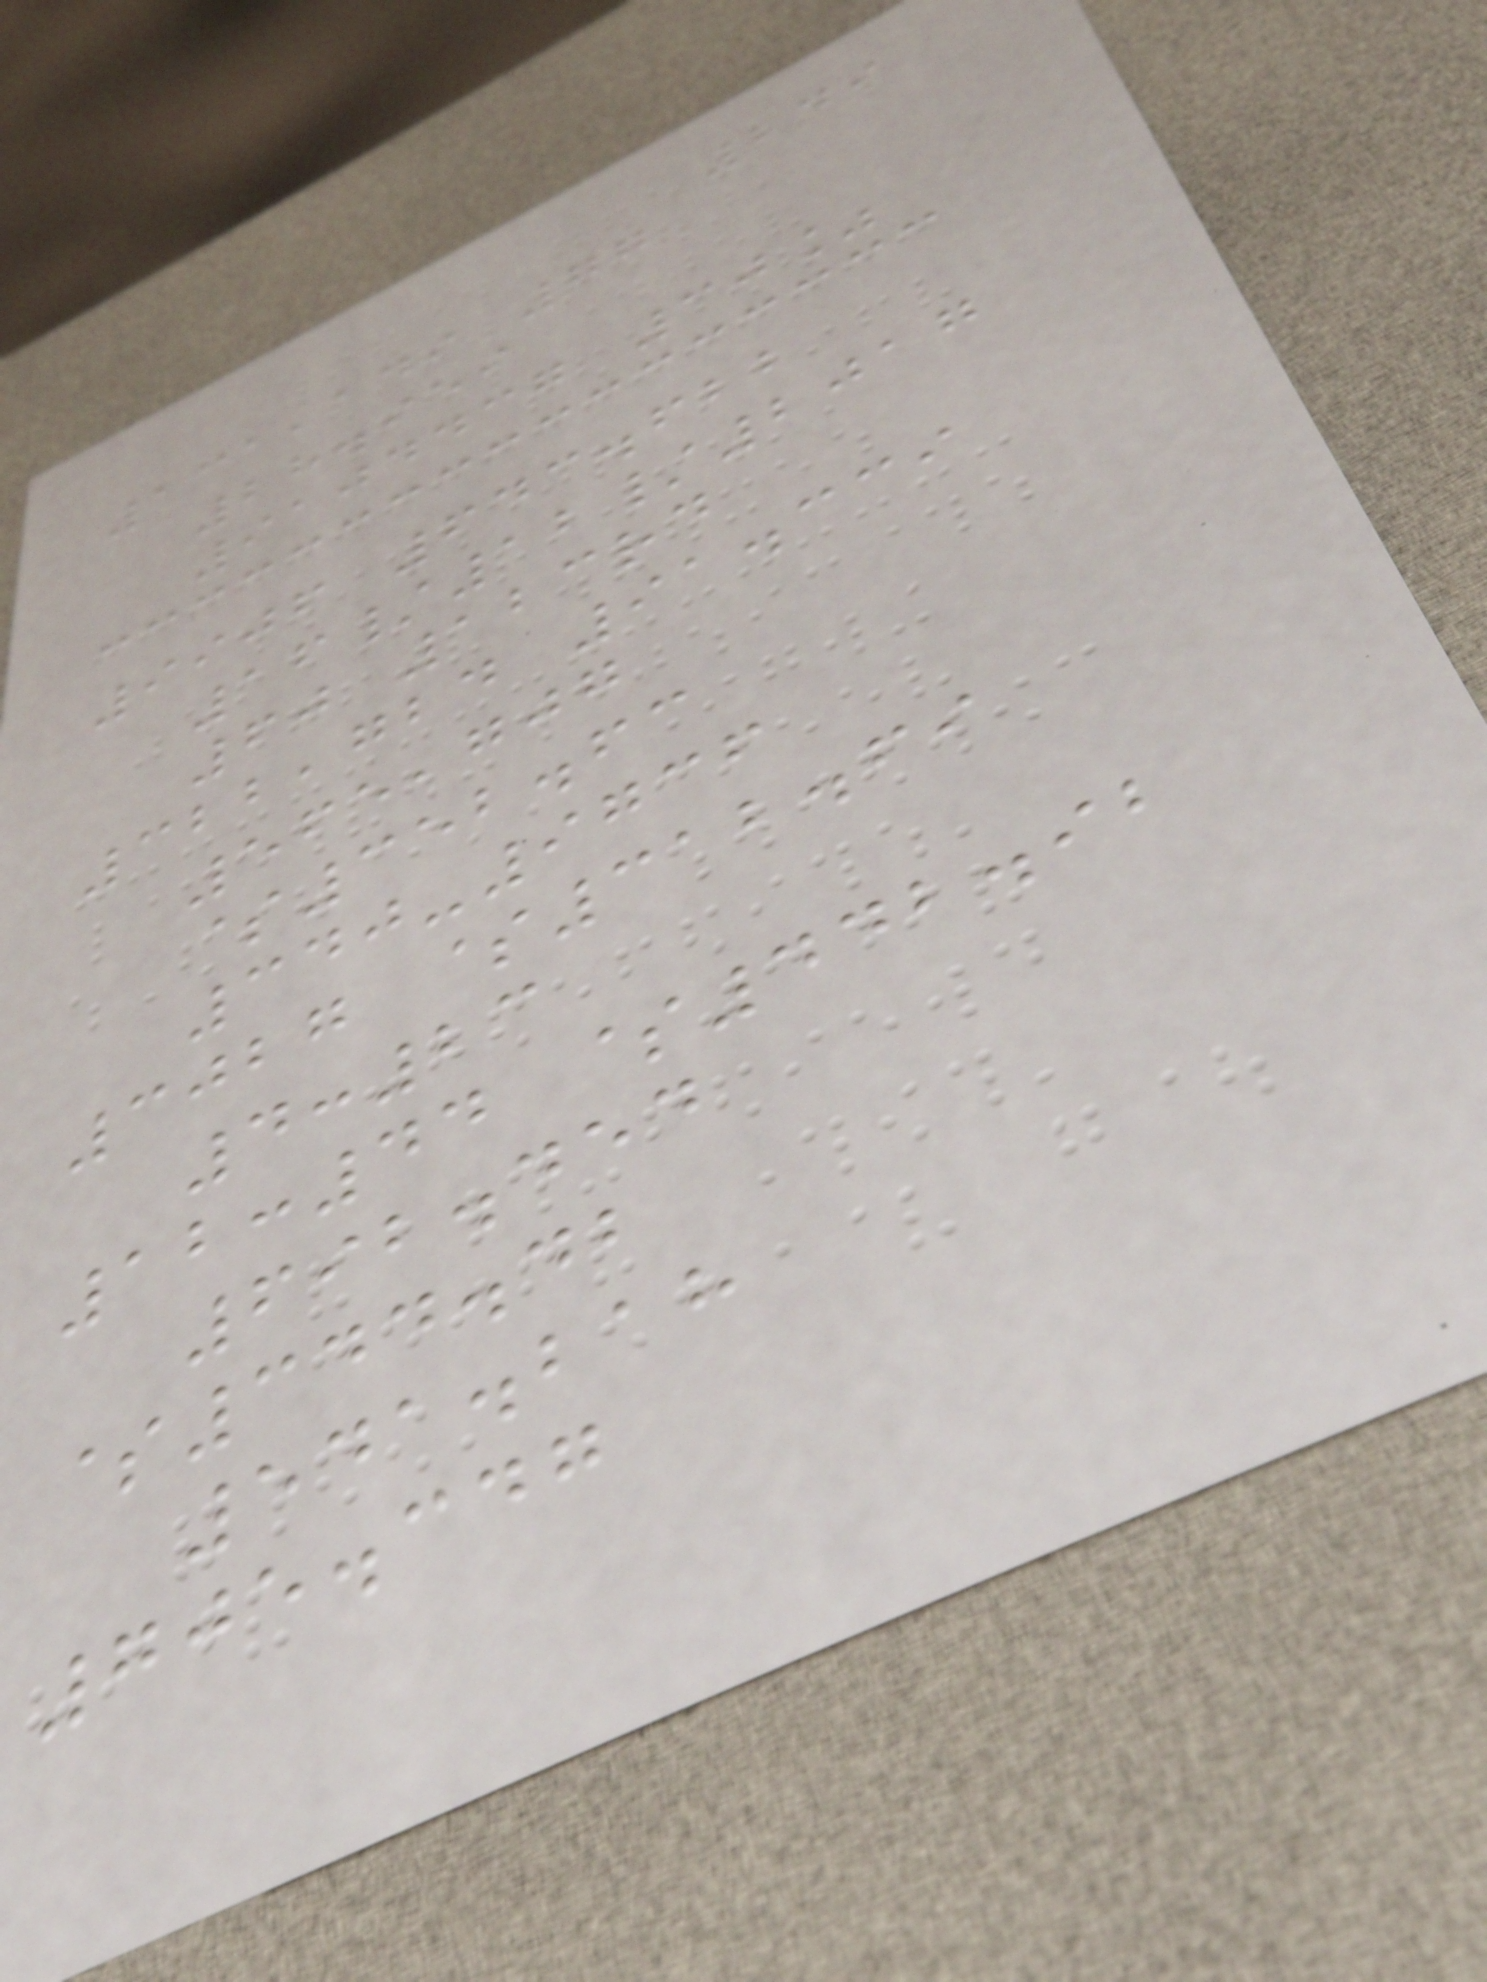249
131,149 77
28.959
9104437 30%
9906 643.622
16/12/2017
60 123rd
322,724 91.339
565,707
$352.63
340-9736
3027 $312.69
4:23
12:44 $442.92
692.454
$344.42
541.218
705.347
